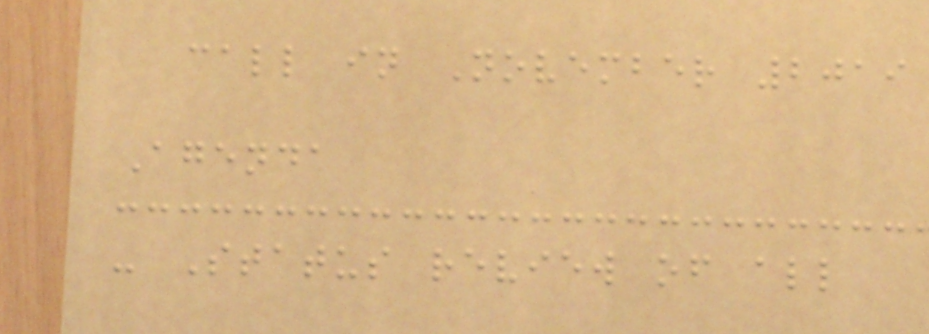call in November 2019
Agenda
- Status review of all
